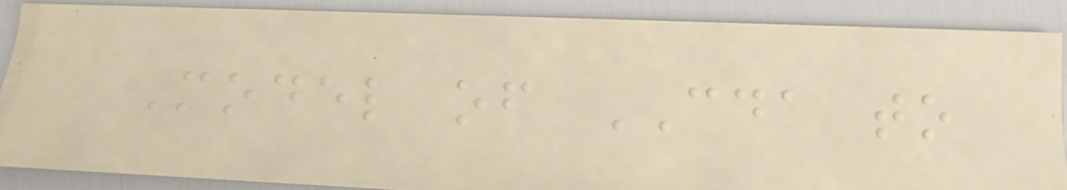Model of CDA to
